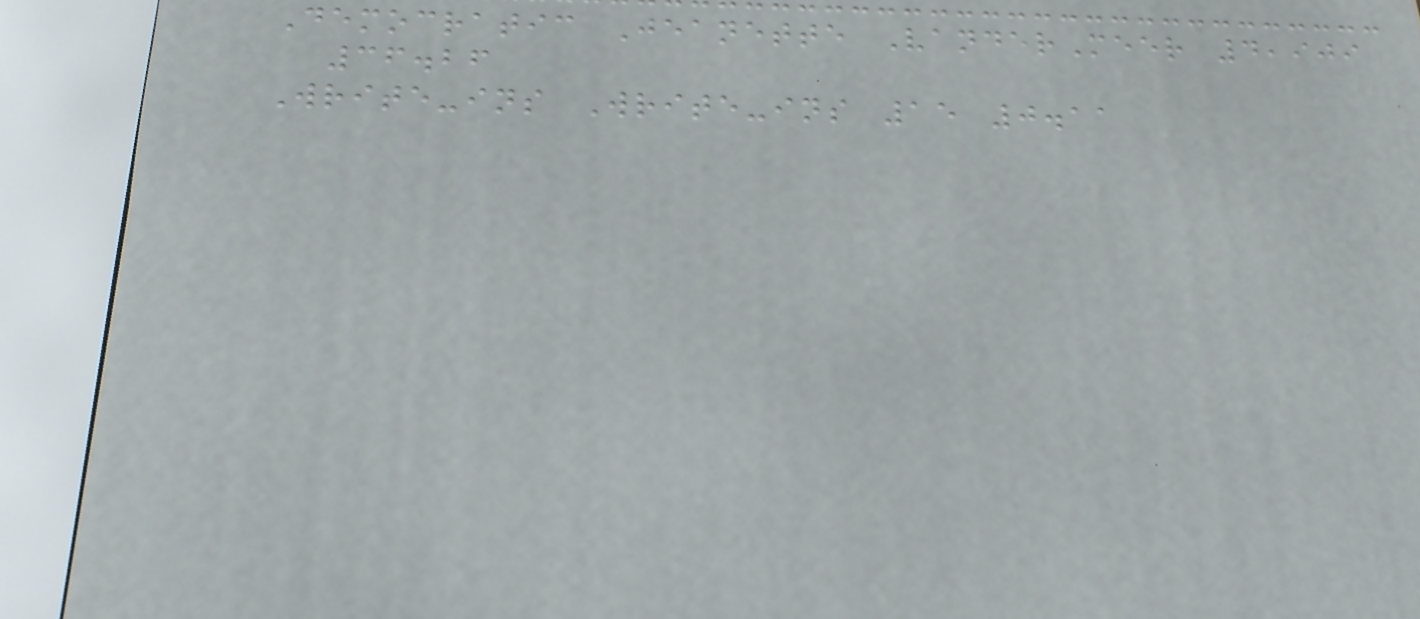Democratic Jeanette VanderMeer 4,909
36.26
Write-ins Write-ins 15 0.11
